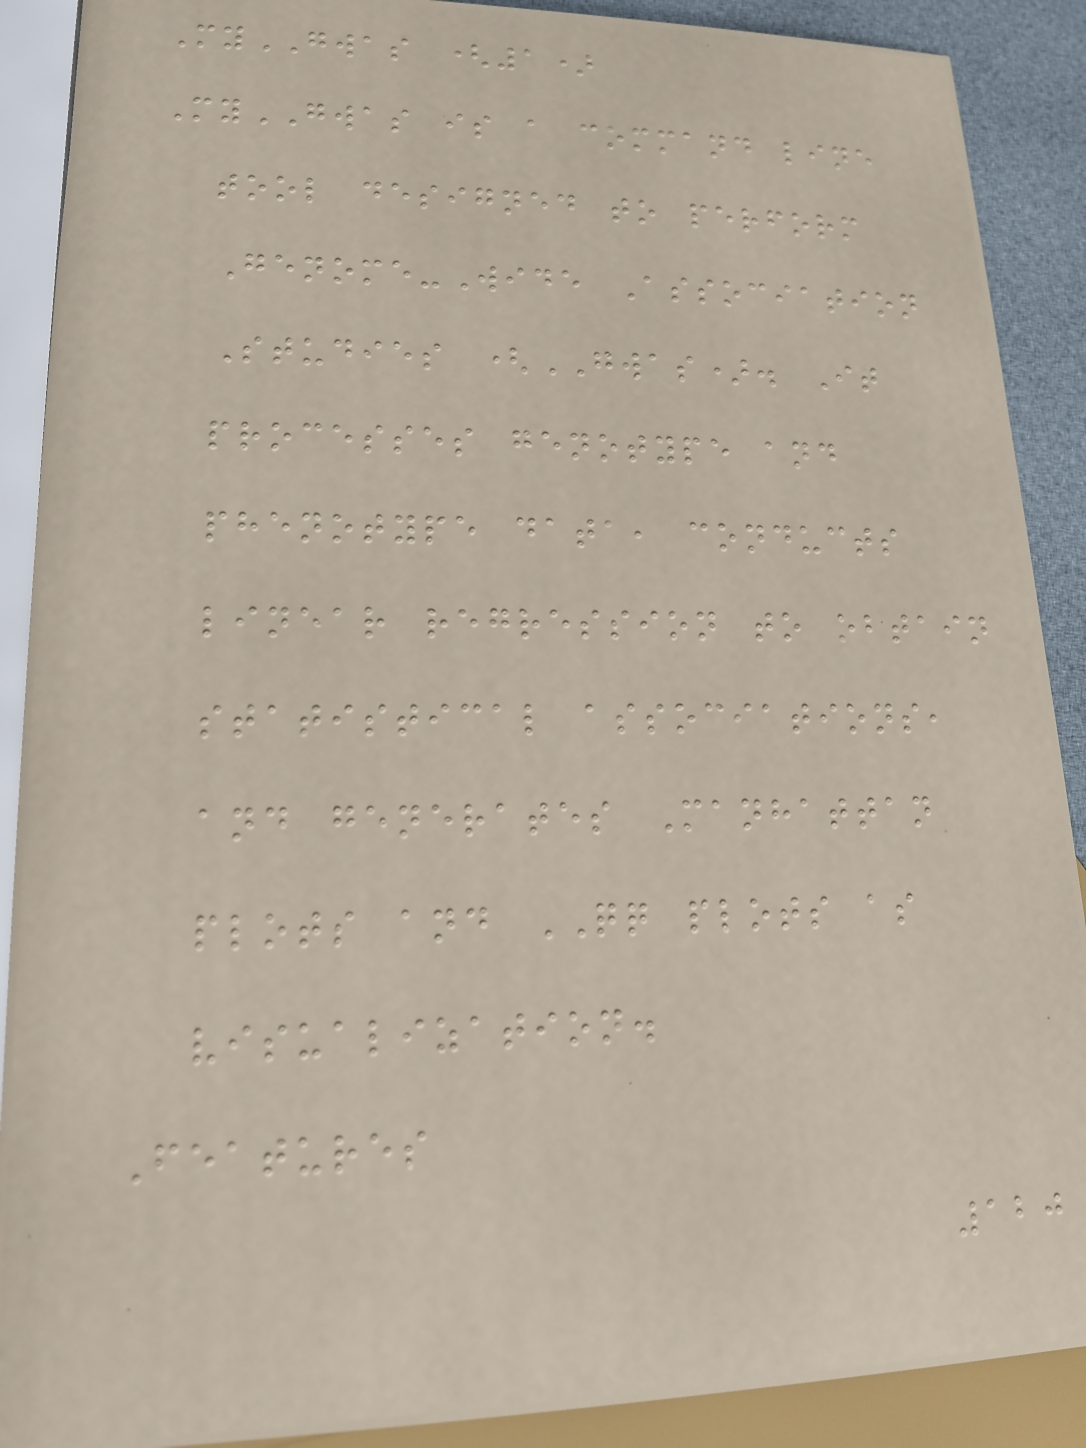MyGWAS (1)
MyGWAS is a command line
tool designed to perform
Genome-Wide Association
Studies (GWAS). It
processes genotype and
phenotype data, conducts
linear regression to obtain
statistical associations,
and generates Manhattan
plots and QQ plots as
visualization.
Features
120
